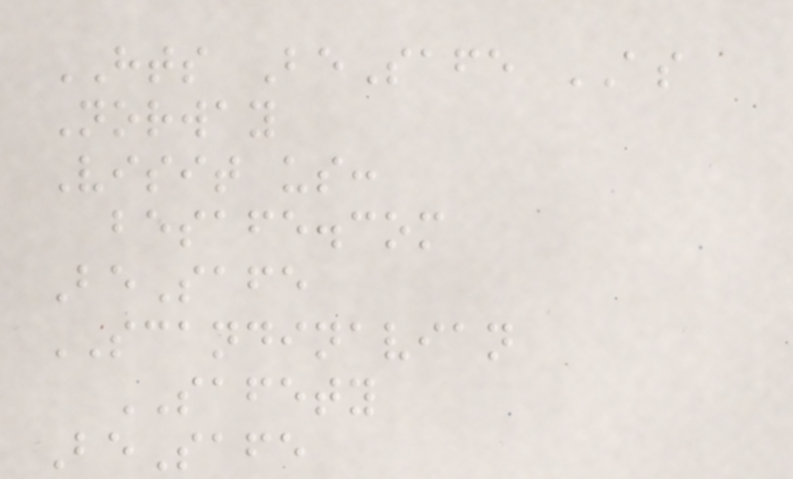HTS BeSafe AS
Norway
Visit us:
besafe.com
BeSafe
SCANDINAVIAN
SAFETY
BeSafe
